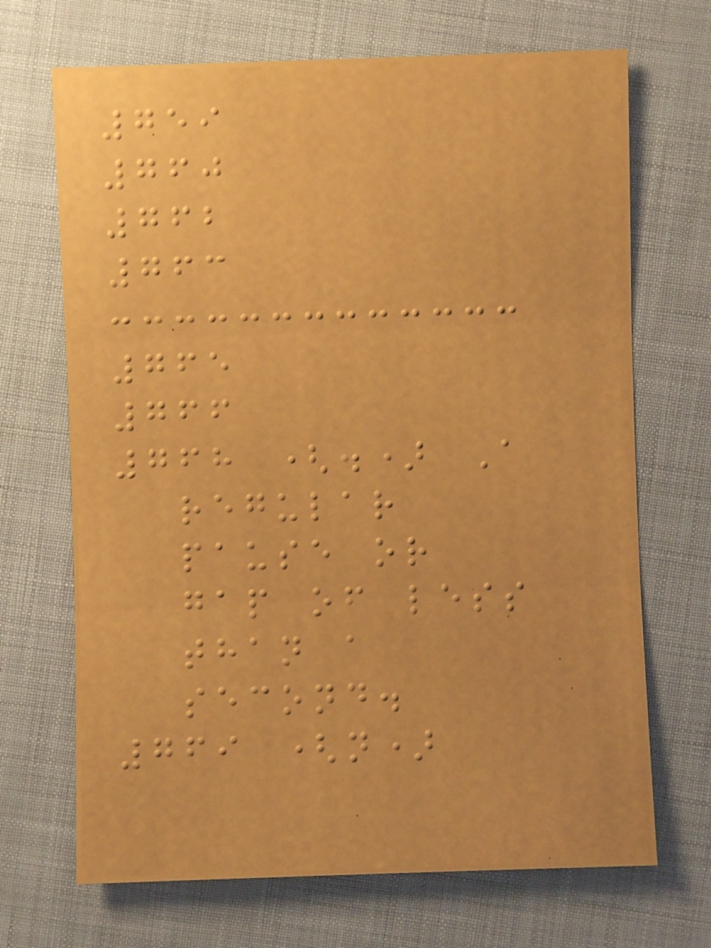759
760
762
763
765
766
768 (.) A
regular
pause or
gap of less
than a
second.
769 (n)
